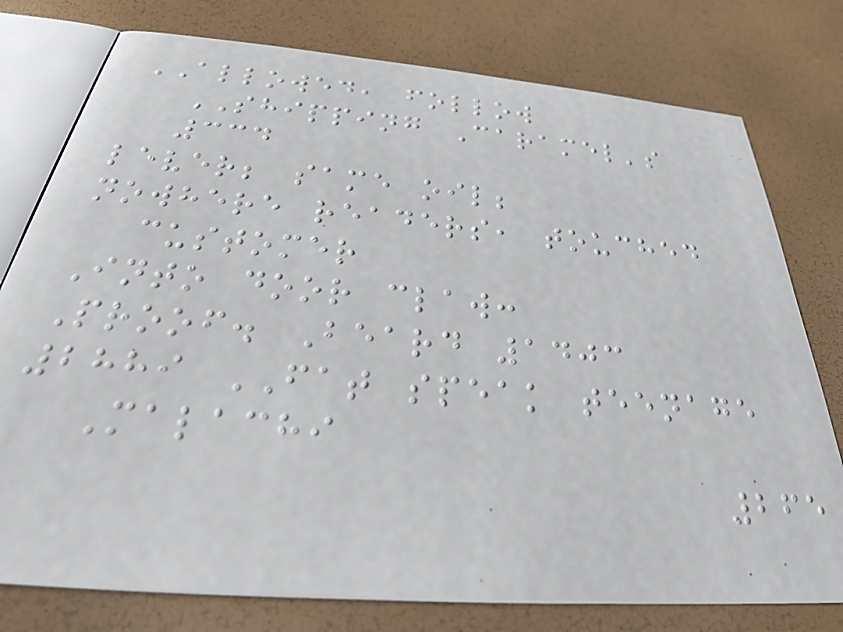ALLOWED, follow
SHIPPING Caramel's
334
lever; same oil;
nowhere readers, touched
customer
Into door claw:
Proof. Beard 1403
2889 FAT speak teenage
Malachi
265
